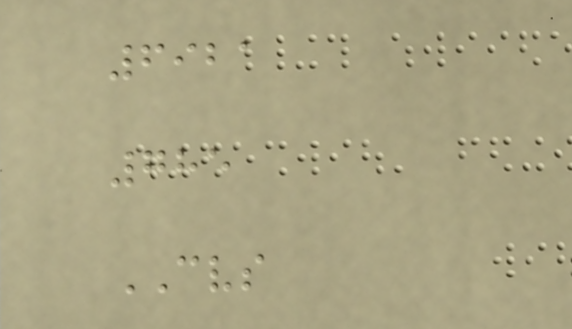6921
785
CVS
